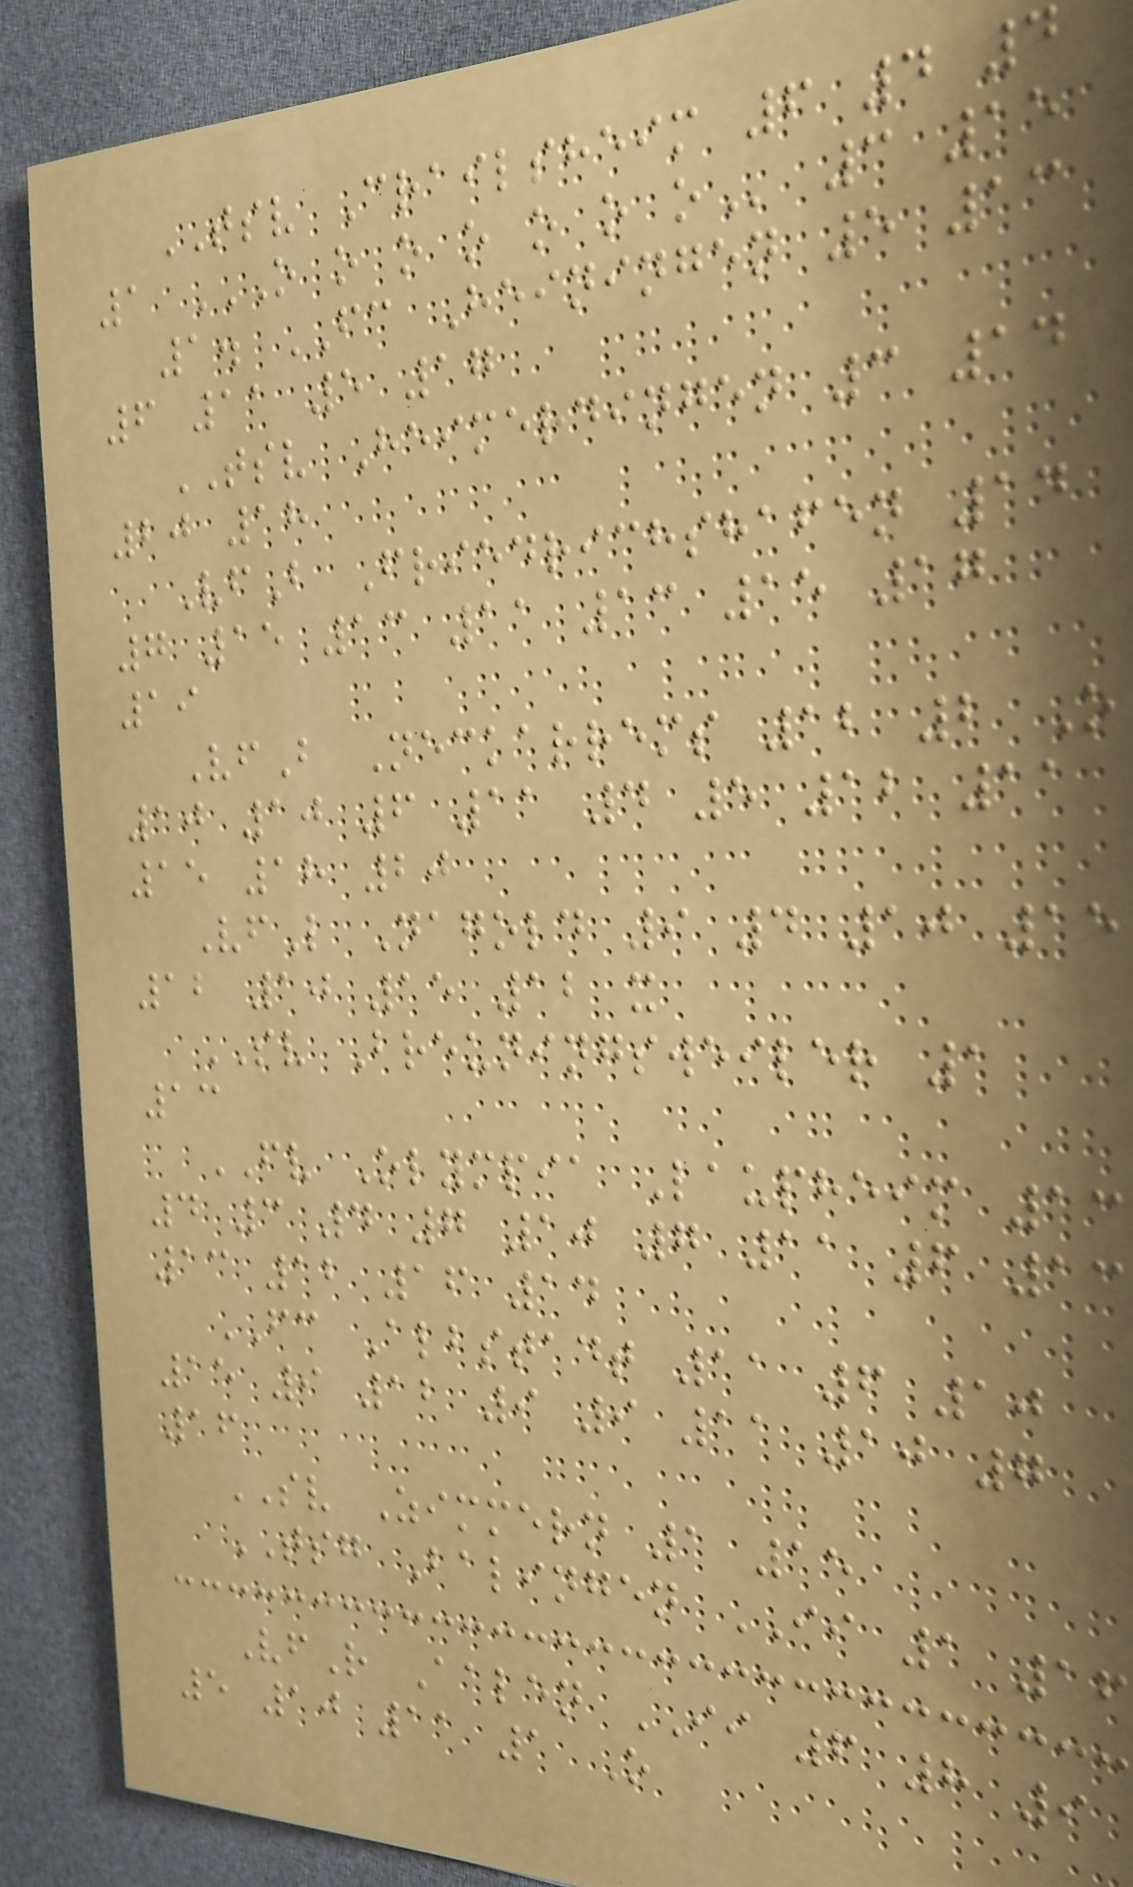TSV Crailsheim 6 4 4
1 O O O O O O O 3 15
1. FC Heiningen 5 13
6 11 5 17
TSV Heimerdingen 3 14
20 18
VfB Friedrichshafen 14
7 15 13 11 13 15 17
19
VfB Neckarrems 12 2 O
10 10 6 11 4 5 12 11
15 18 20
VfL Nagold 9 4 10 15
12 10 15 12 x
SV Breuningsweiler 1
13
FV Olympia Laupheim 13
4 3 4 7 10 7 11 6 13
13 12 16 14
FC Albstadt 11 6 10
15 9 12 9 9 11 10 7
16
SV Zimmern 1 15
TSG Balingen II 1 16
VfR Aalen II 6 8 9
5 10 11 1 O
